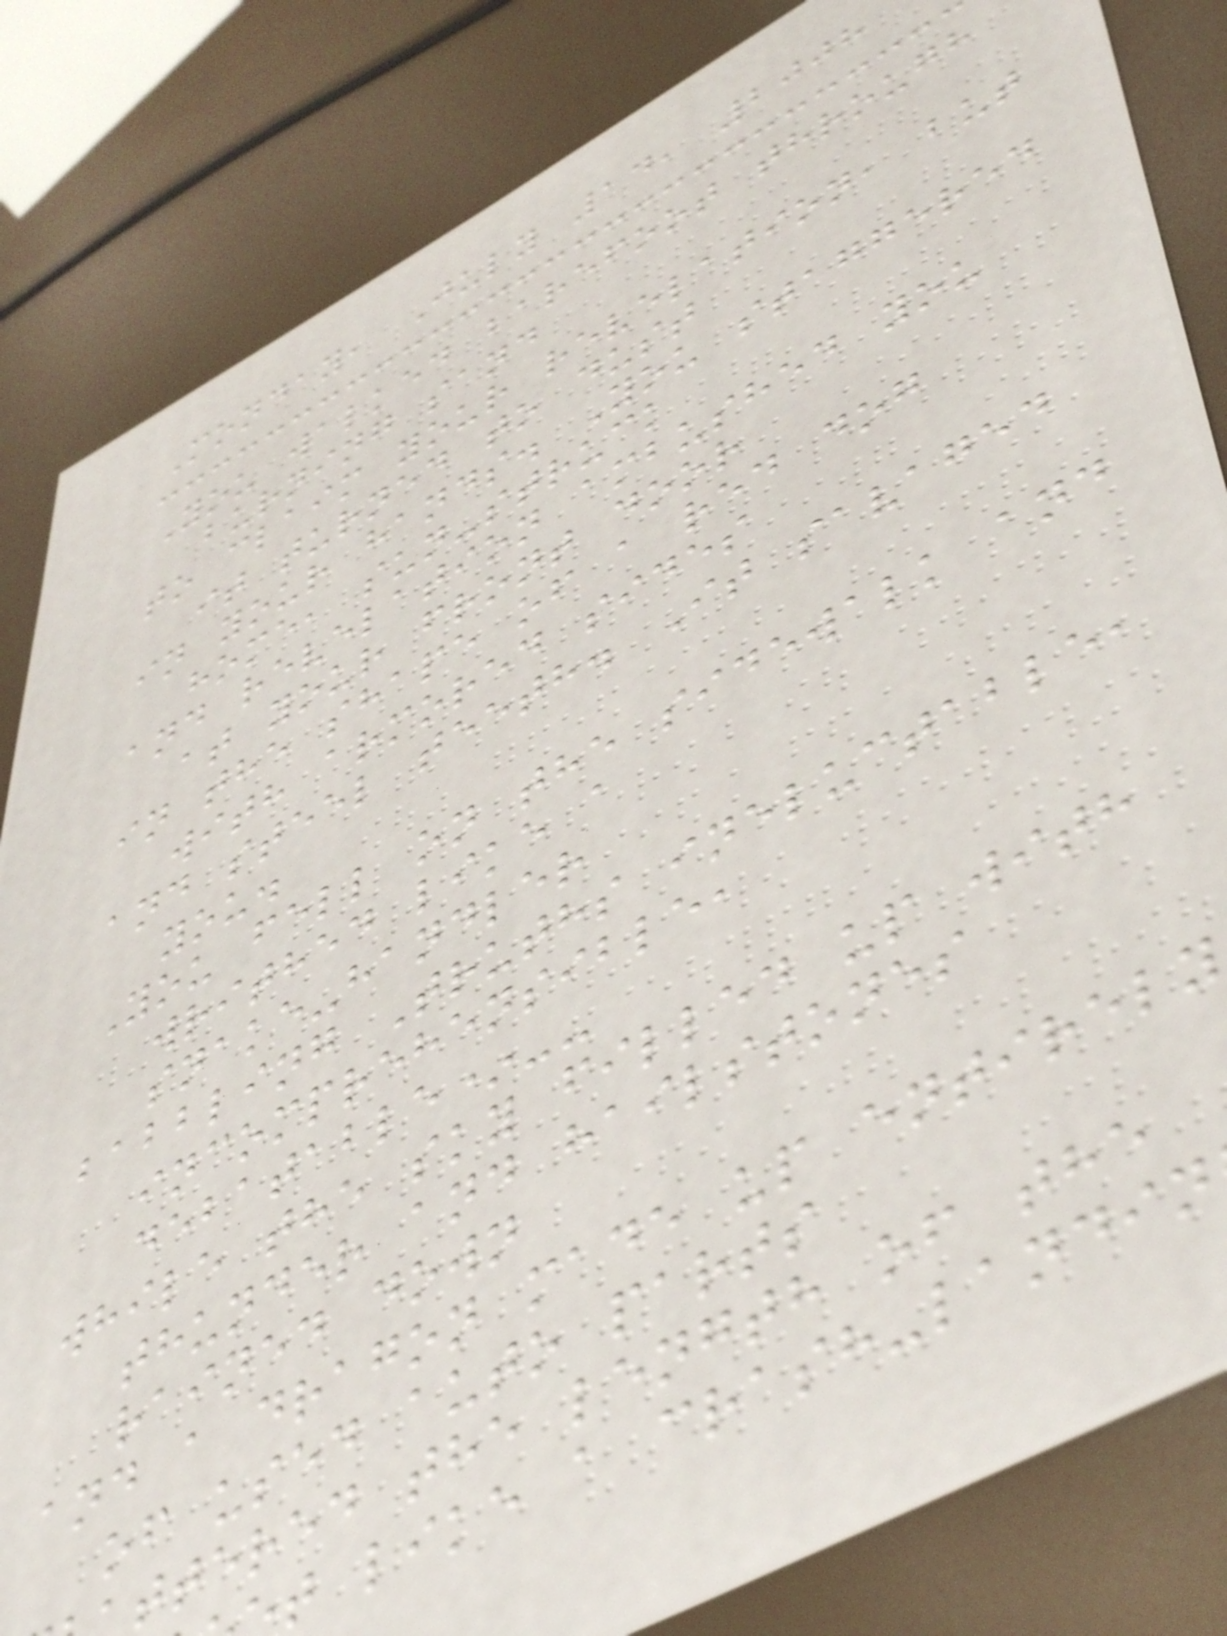Monday, July 14, 2008
You walked barefoot through
burning sand
to claim your revelation, but
it turned to dust
in your hands. You staggered
home, sun-struck
and revelation ambushed you
at your front door
in the shape of a red dog
with armored sides
and steel teeth. It savaged
you.
You fell on the sidewalk and
writhed like a
snake-handler
babbling Truths ineluctable,
incomprehensible,
debatable*--
while the sky filled up with
thunder and hailstones
rained down
and a dragon made up entirely
of used auto parts
ttered the length of the
t like a crash-landin
